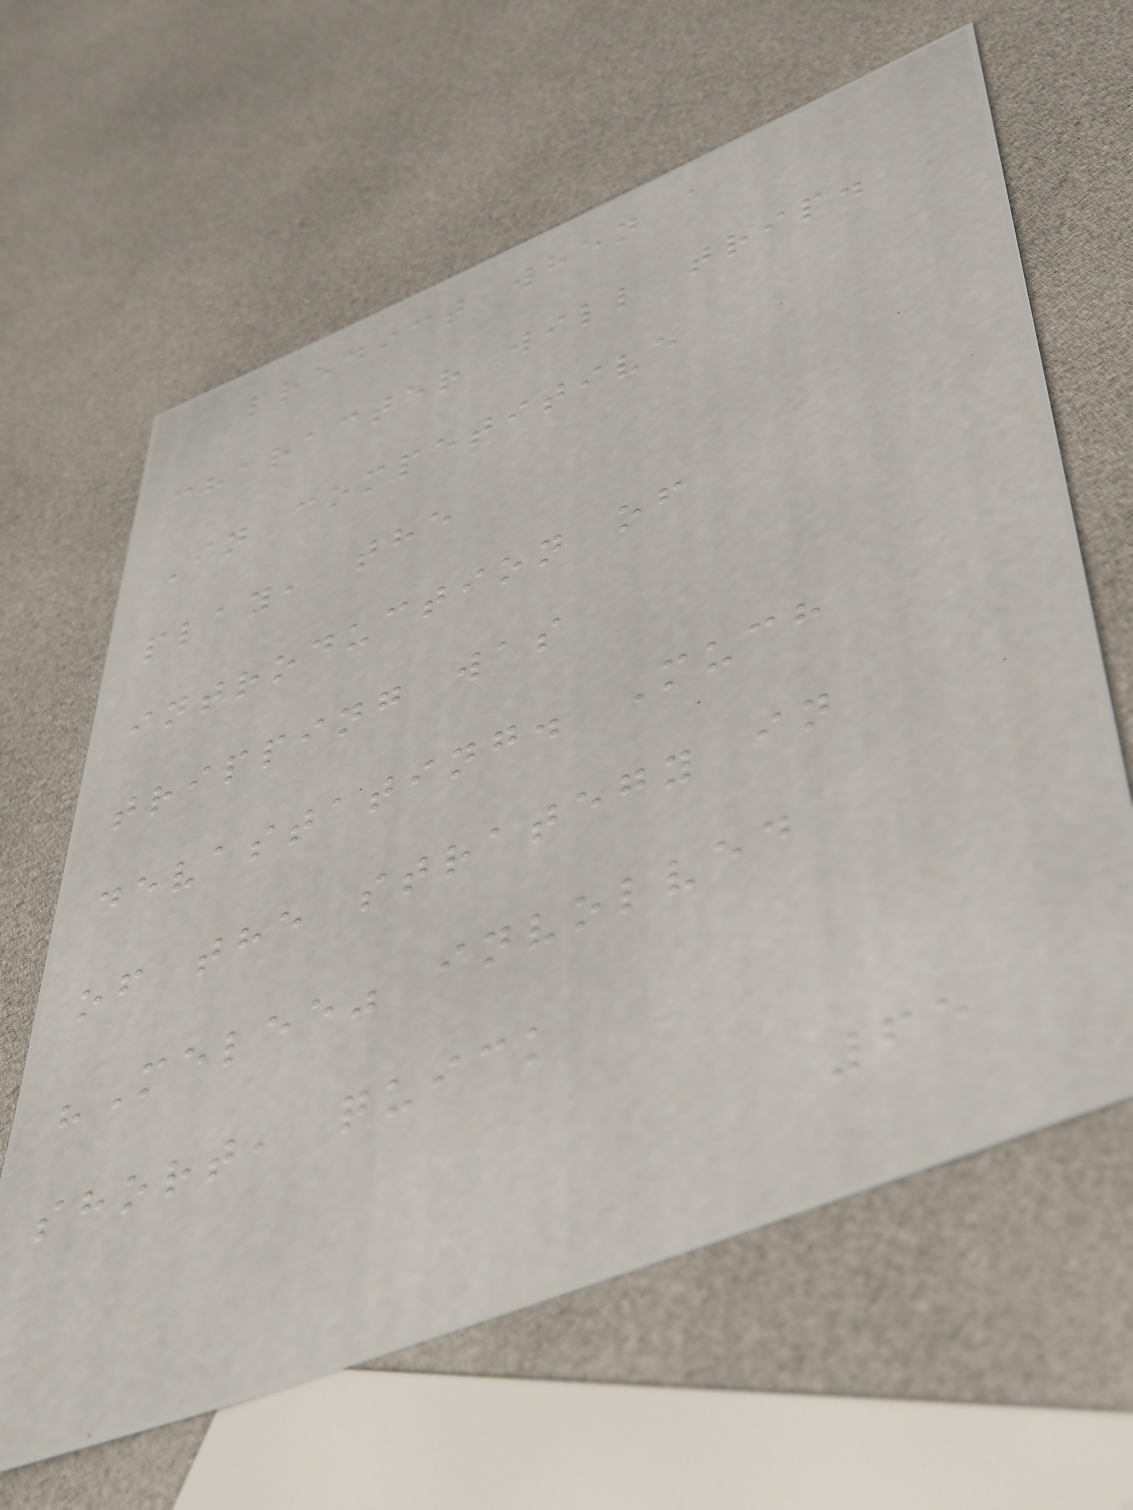predict when a
character will trip.
In competitive
play, the
introduction of
tripping was
devastating. Much
of the strategy in
"Melee" involved
short, quick
65
